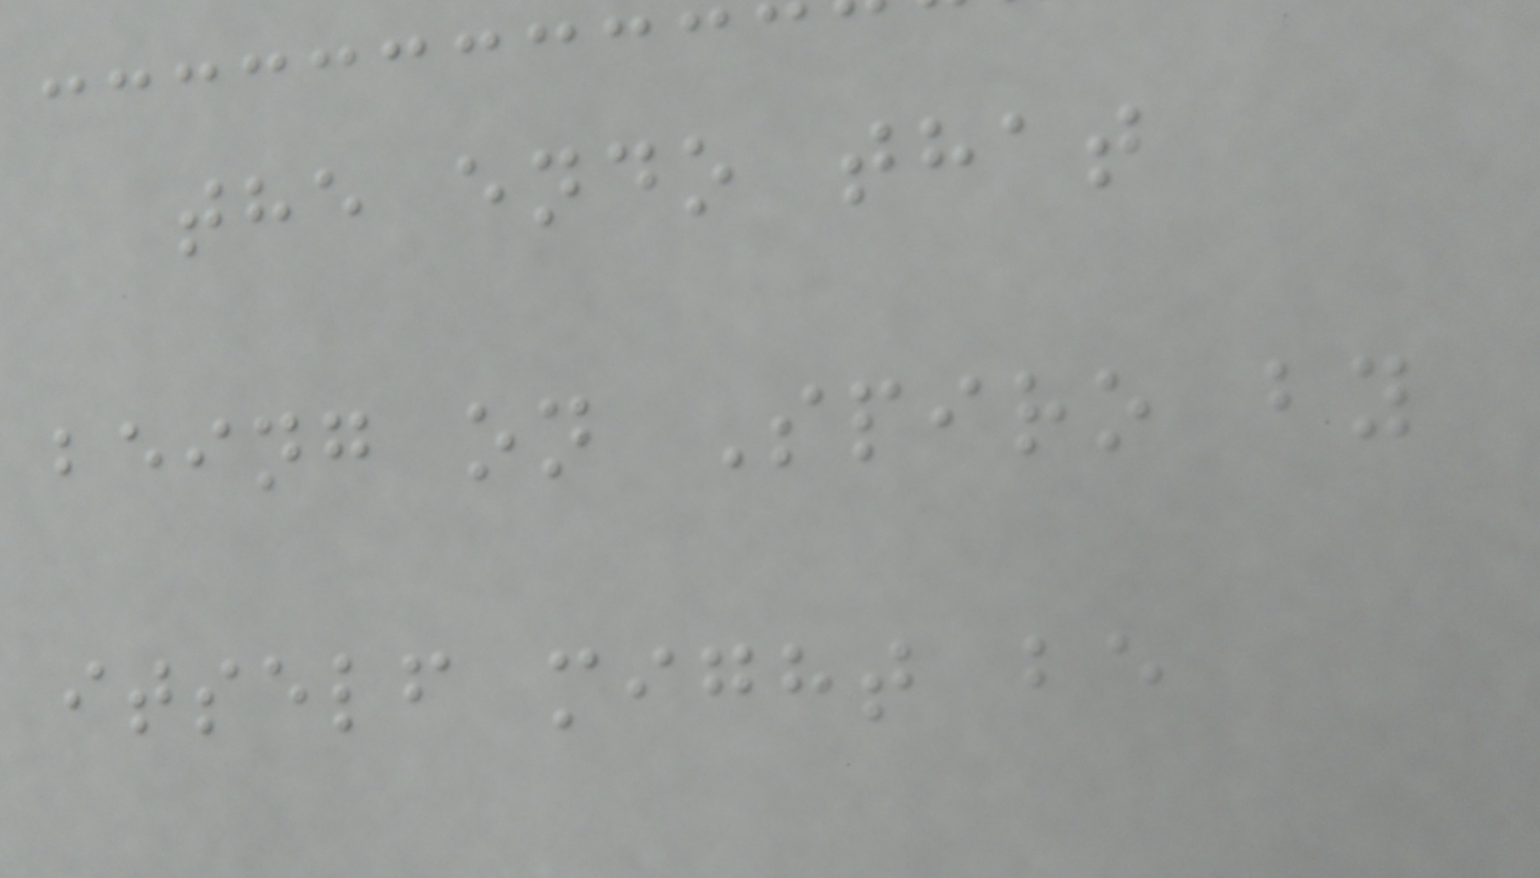the endo that
being on Spiro by
itself might be
